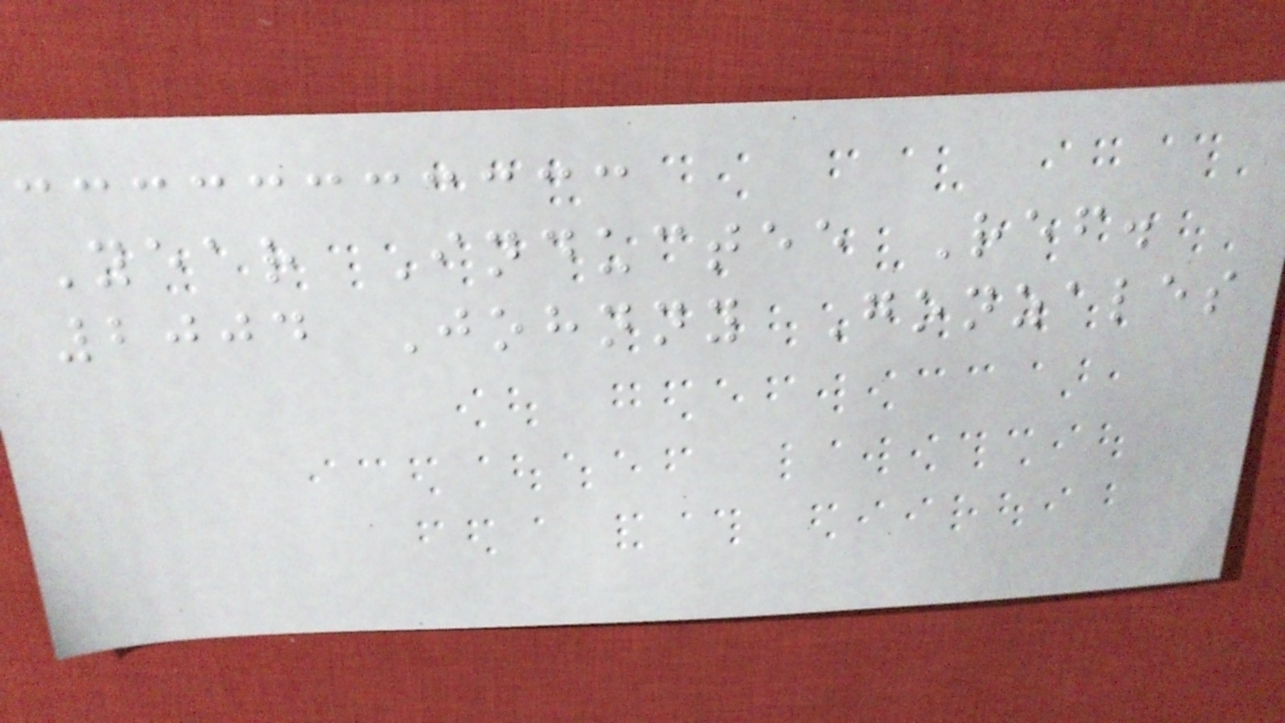Year Inductee Ref.
2004 Johnny Gonzales
